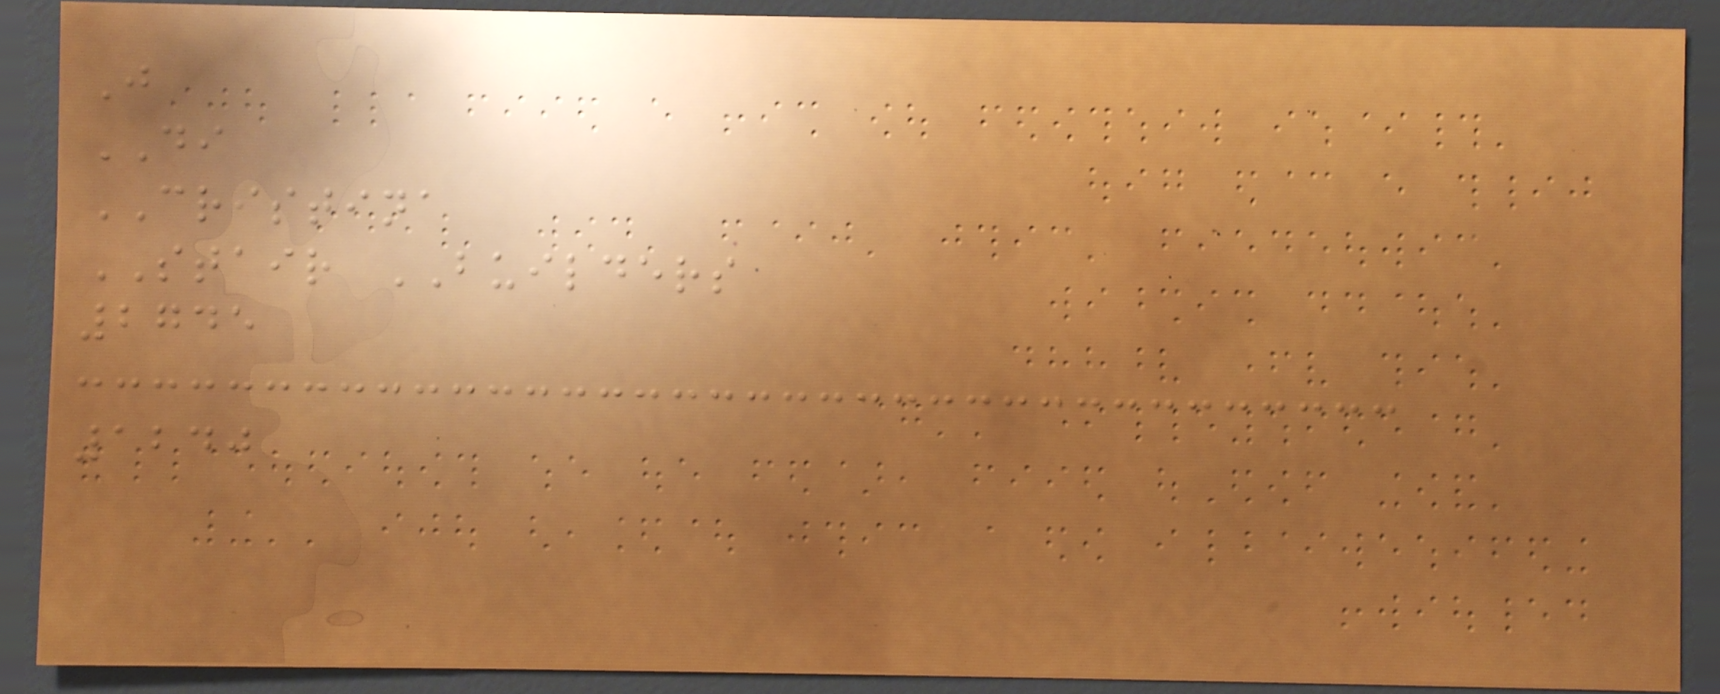J
DI
CRISTINA
STAIR BUILDERS
2745
1240
